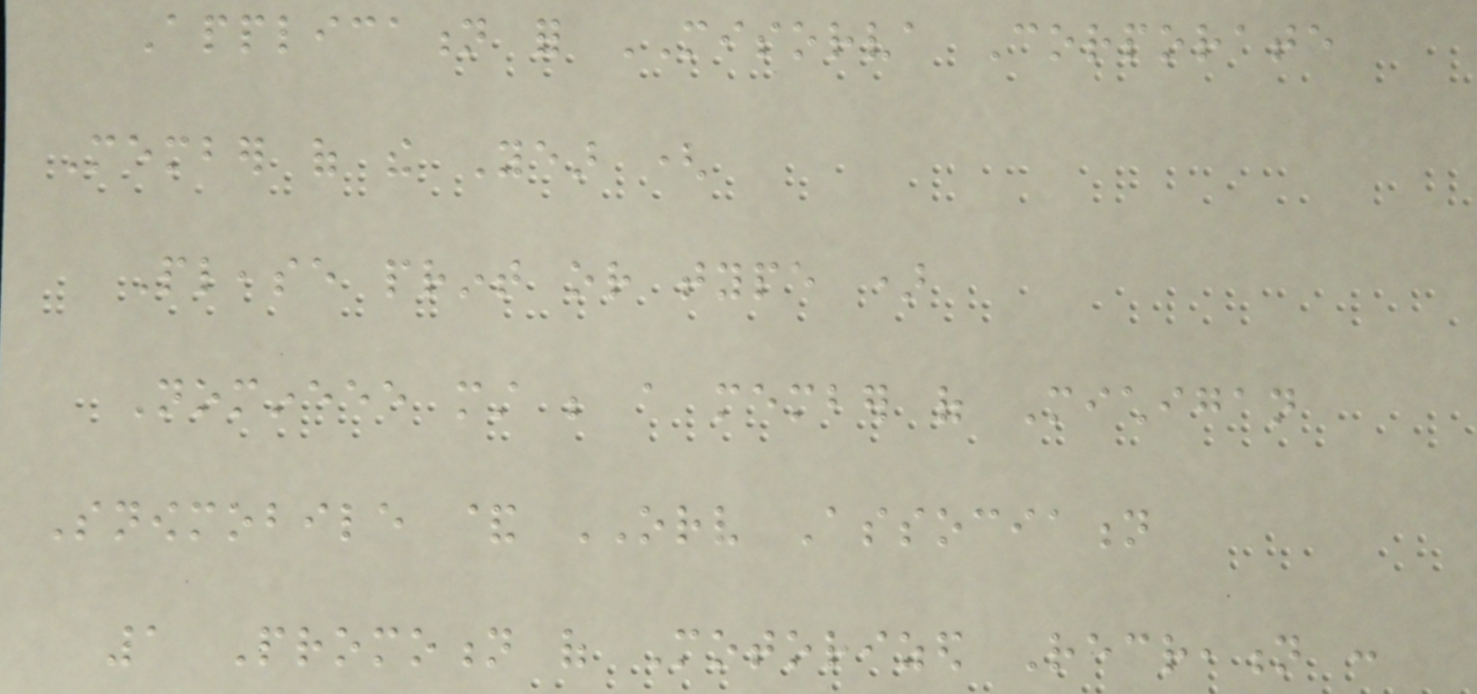Application for MISORVA Corporate
Member of the Year (
Please print or type )
Nomineee must be a member of Michigan
Snowmobile & ORV Association
1 Promotion of Motorized Recreation :
